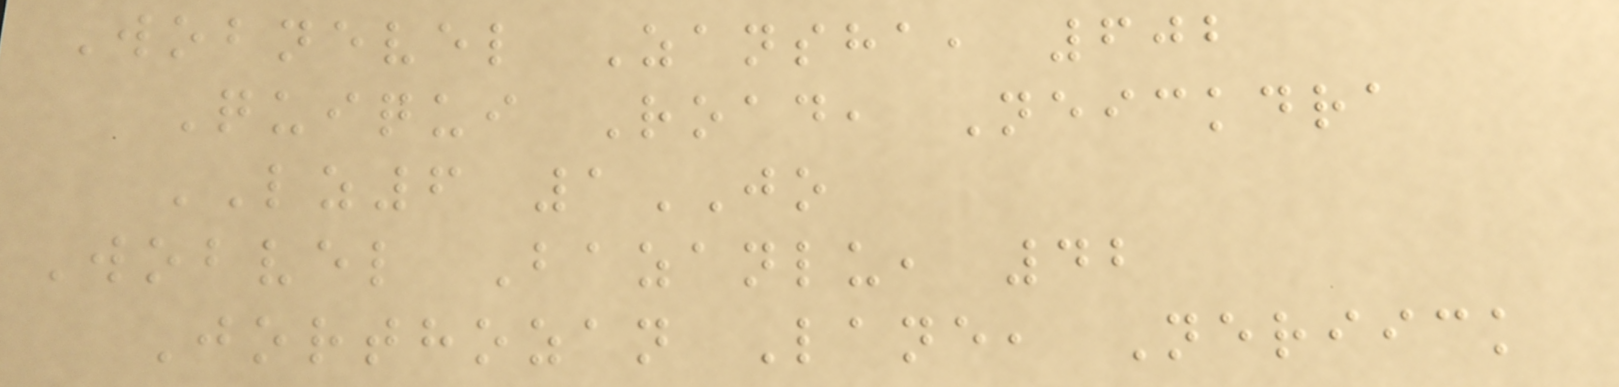Wobnevel Zansha, 602
Quiqui Road, Neickdra
LZ6 1JO
Wobvel Bazanlu, 42
Jorthozan Lane, Neriick
